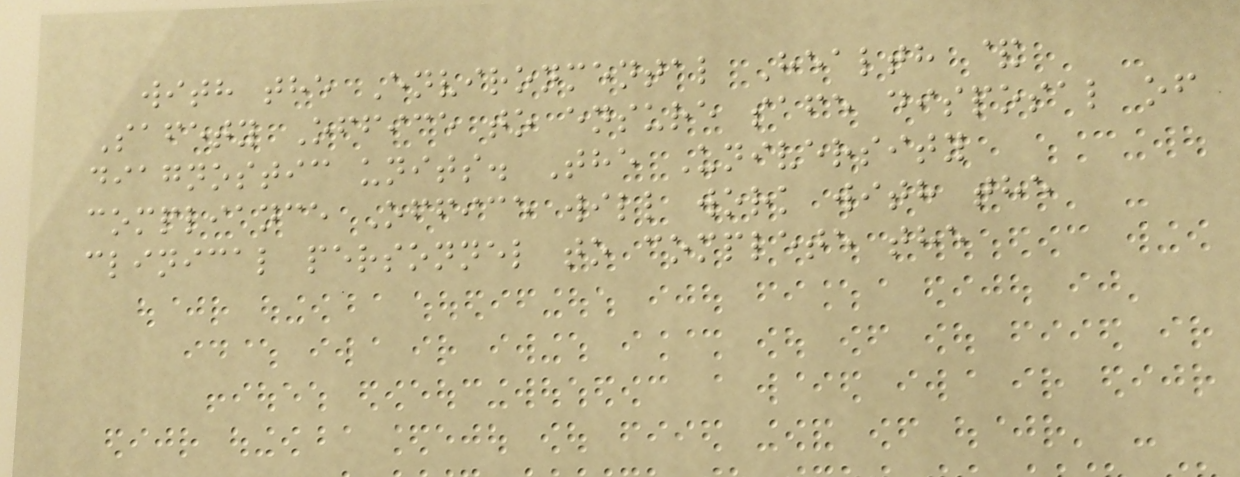with the Environmental Health &
Safety Office to ensure safe disposal of
diagnostic units. The University
compliance Office will work with the
clinical personnel to complete the
